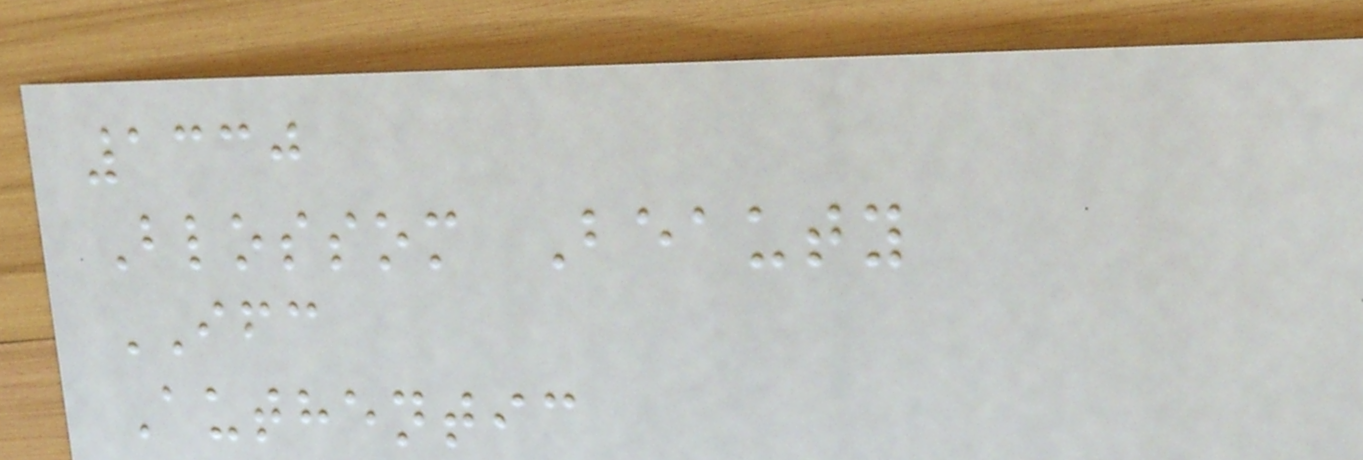1330
Blossom Beauty
IFC
Authentic
